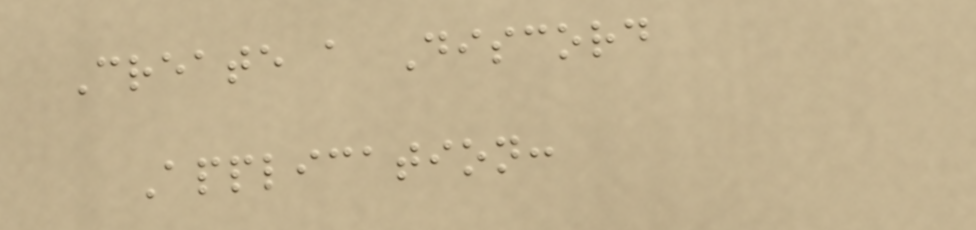Create a Discord
Application:
